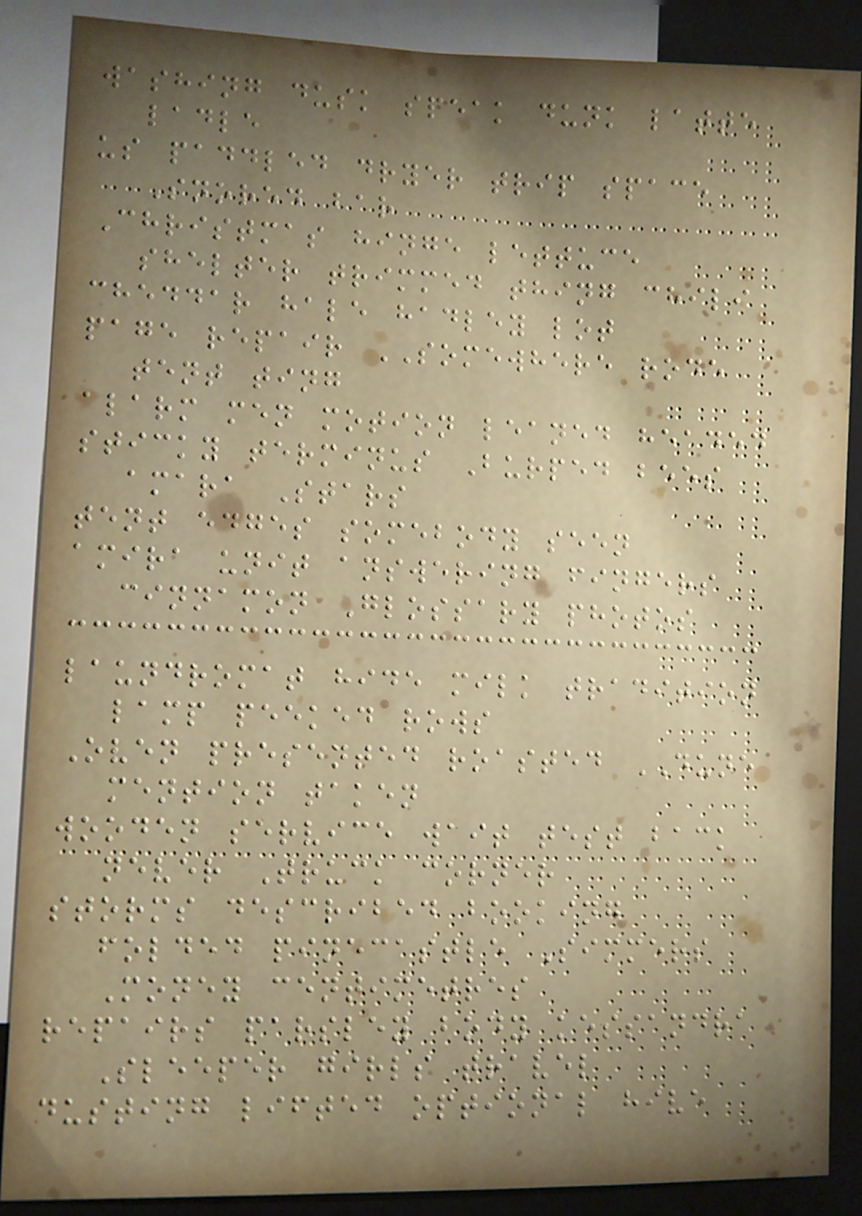washing dusk speak dunk latte
ladle
us paddled dryer trip space
Snored bar
Christmas hinge lettuce
shelter trimmed thing chili
cheddar hale hadley lot
page repair SOMEWHERE rode
tent ting
alarm men motion leaned headed
sticky terminus Burped bees
amara Stars
tent edges somebody seen
amira unit answering fingers
cinnamon Glossary photos
laundromat hide milk tradition
lamp peeked rows
Oven presented roasted DUNE
mention taken
wooden service wait test back
never Truck corner
storms described booking
folded pinecastle Simmers
Money centimetres
repairs parsley body kessandra
Sleeper girls travel
dusting lifted optional hive
